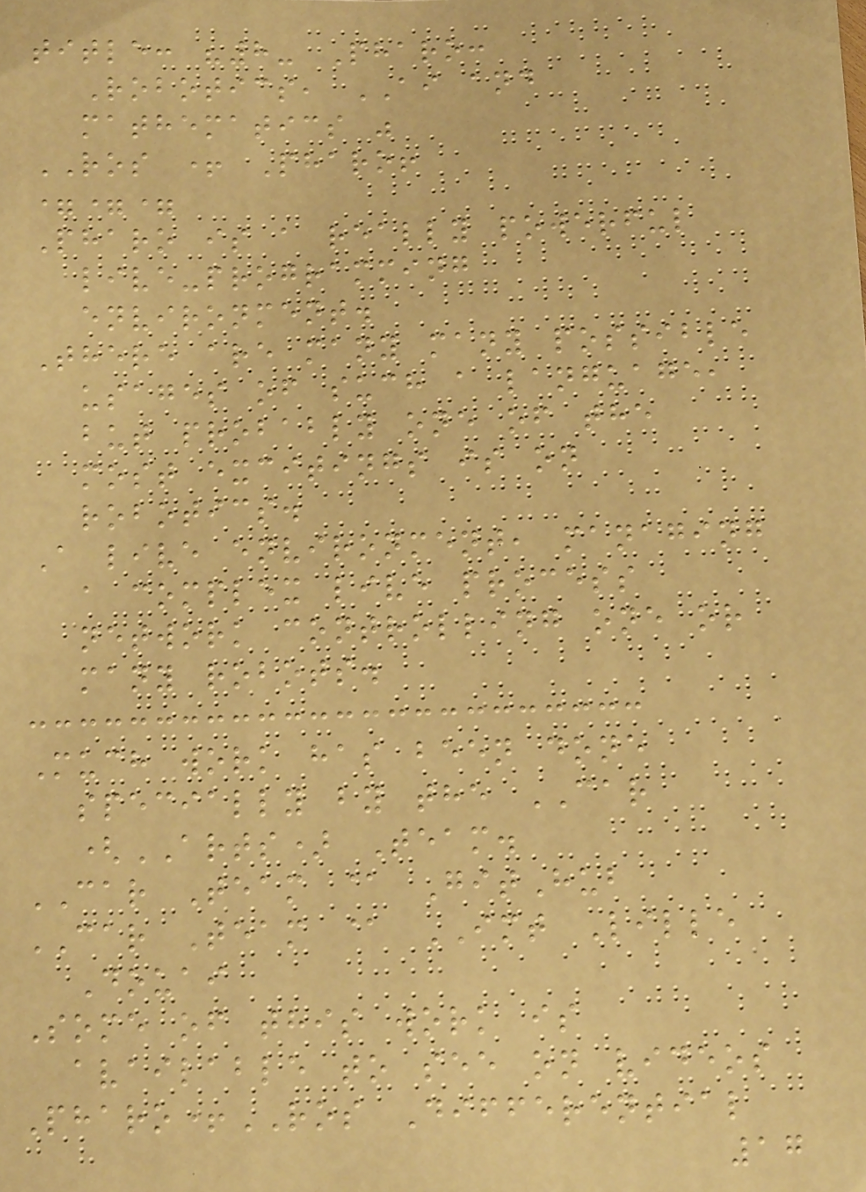title: "8- Pharo:
Robotics, AI and
mathematics "
ROS + Pharo!
===
Pharo is a really powerful
live-programming
environment.
There are many many possible
usages of such a language,
but probably one of the
most excitings is on
robotics.
A live environment, managing
a complex live process
network controlling one or
many robots.
Much work has been done
specially by the CAR
(ARTS) Team.
CAR Team @ GitHub
CAR Team @ IMT Lille
Douai
Some of this work is
available to see on videos
Pharo+ROS Differential
17
